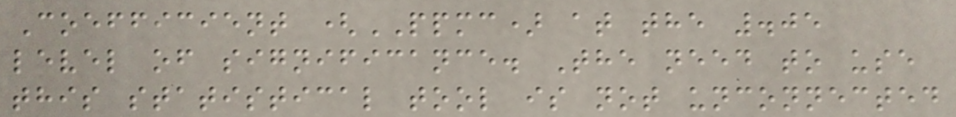Coefficient (PPMC) at the .05
level of significance. The need to use
this statistical tool is not unconnected
